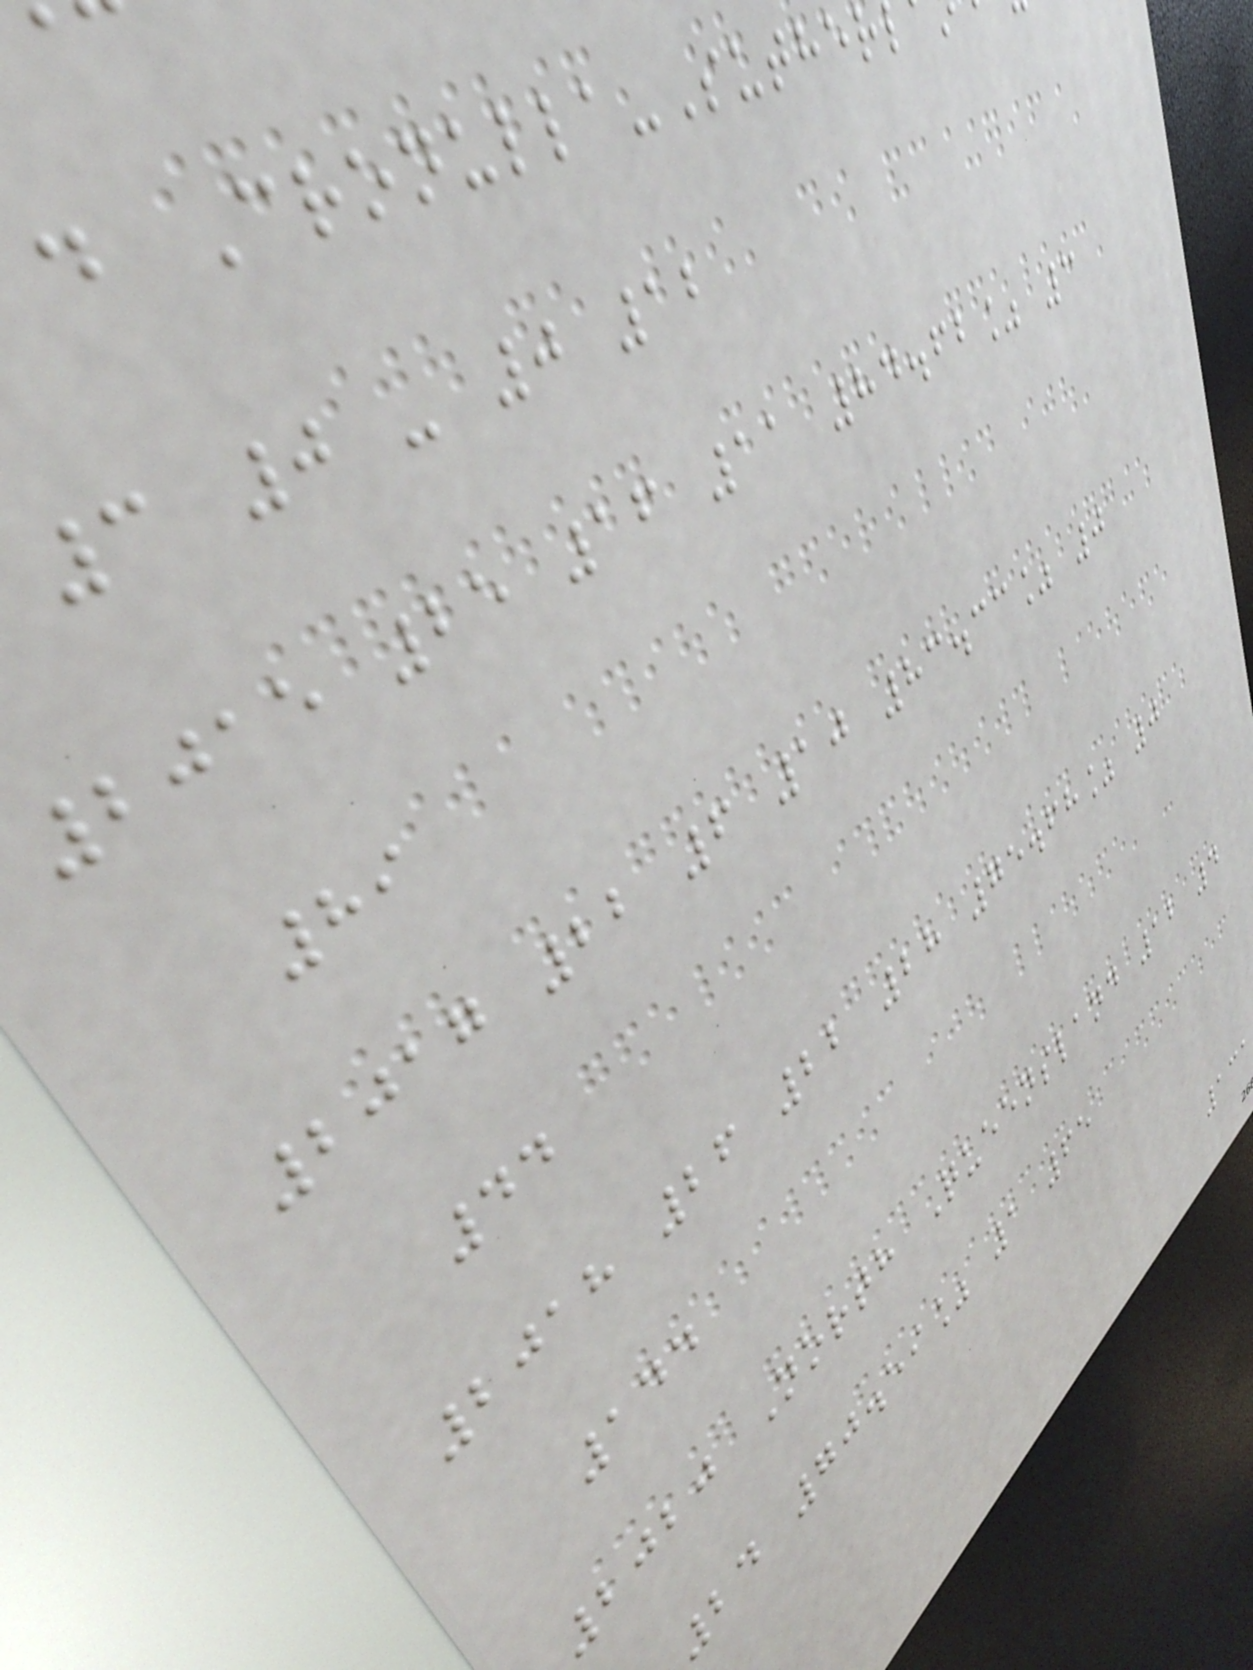d Cronulla-Suther
3 0 - 0 12
2015 25 16 11 84.62% 3
89
2017 22 6 10 83.33% 0
44
2018 26 22 28 75.68% 0
144
2020 North Queensland 12 4
24 70.59% 1 65
